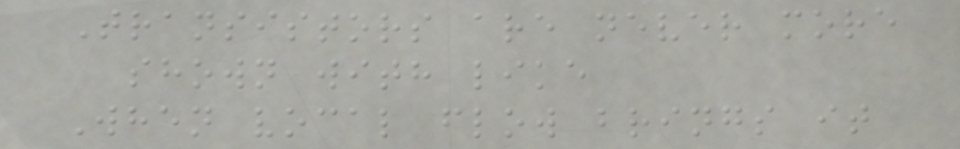Transistors are never more
shown with like
When vocal flow brings it
